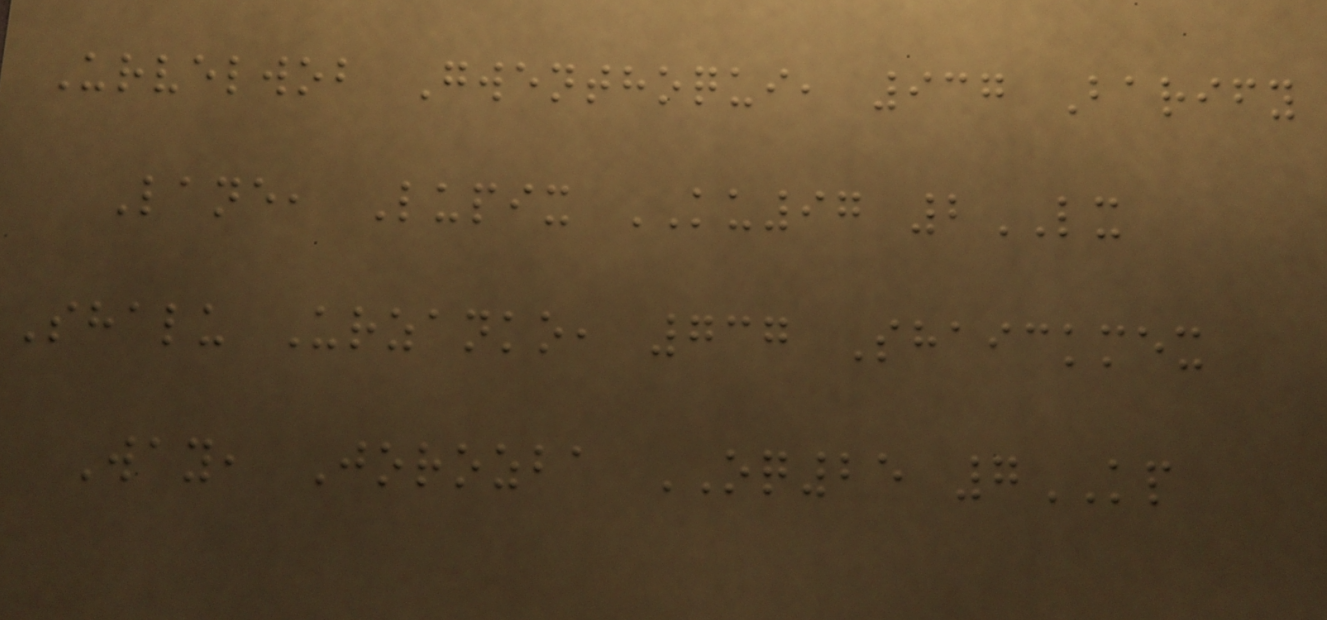Urvelwob Gwenthoqui, 937 Barify
Lane, Lupix KU97 2LX
Shalu Urzanko, 737 Shaickmex
Way, Jorozba OQ25 7KP
